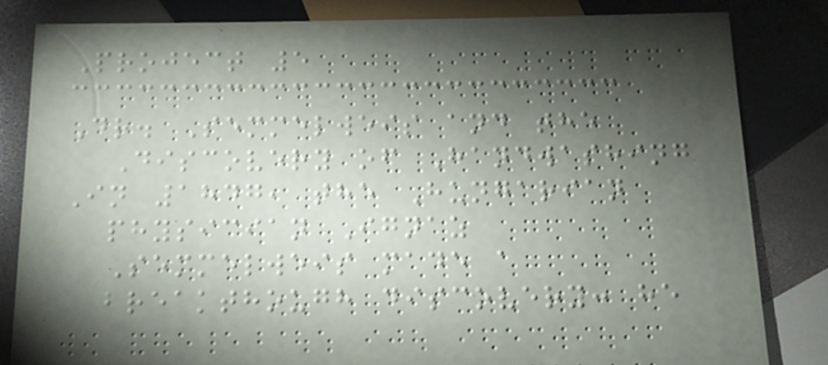Project 5
Dr. Semmelweis and the
Discovery of Handwashing
In 1847, the Hungarian
physician Ignaz
Semmelweis made a
breakthough discovery: he
